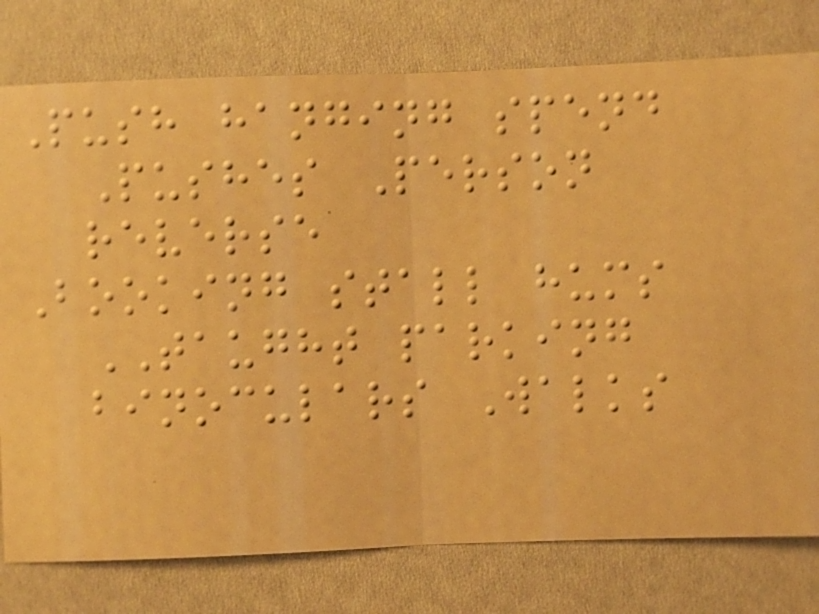Push hanging spend
Pushes Person
reverse
Booking stall hums
TAUGHT parking
binoculars Walks
